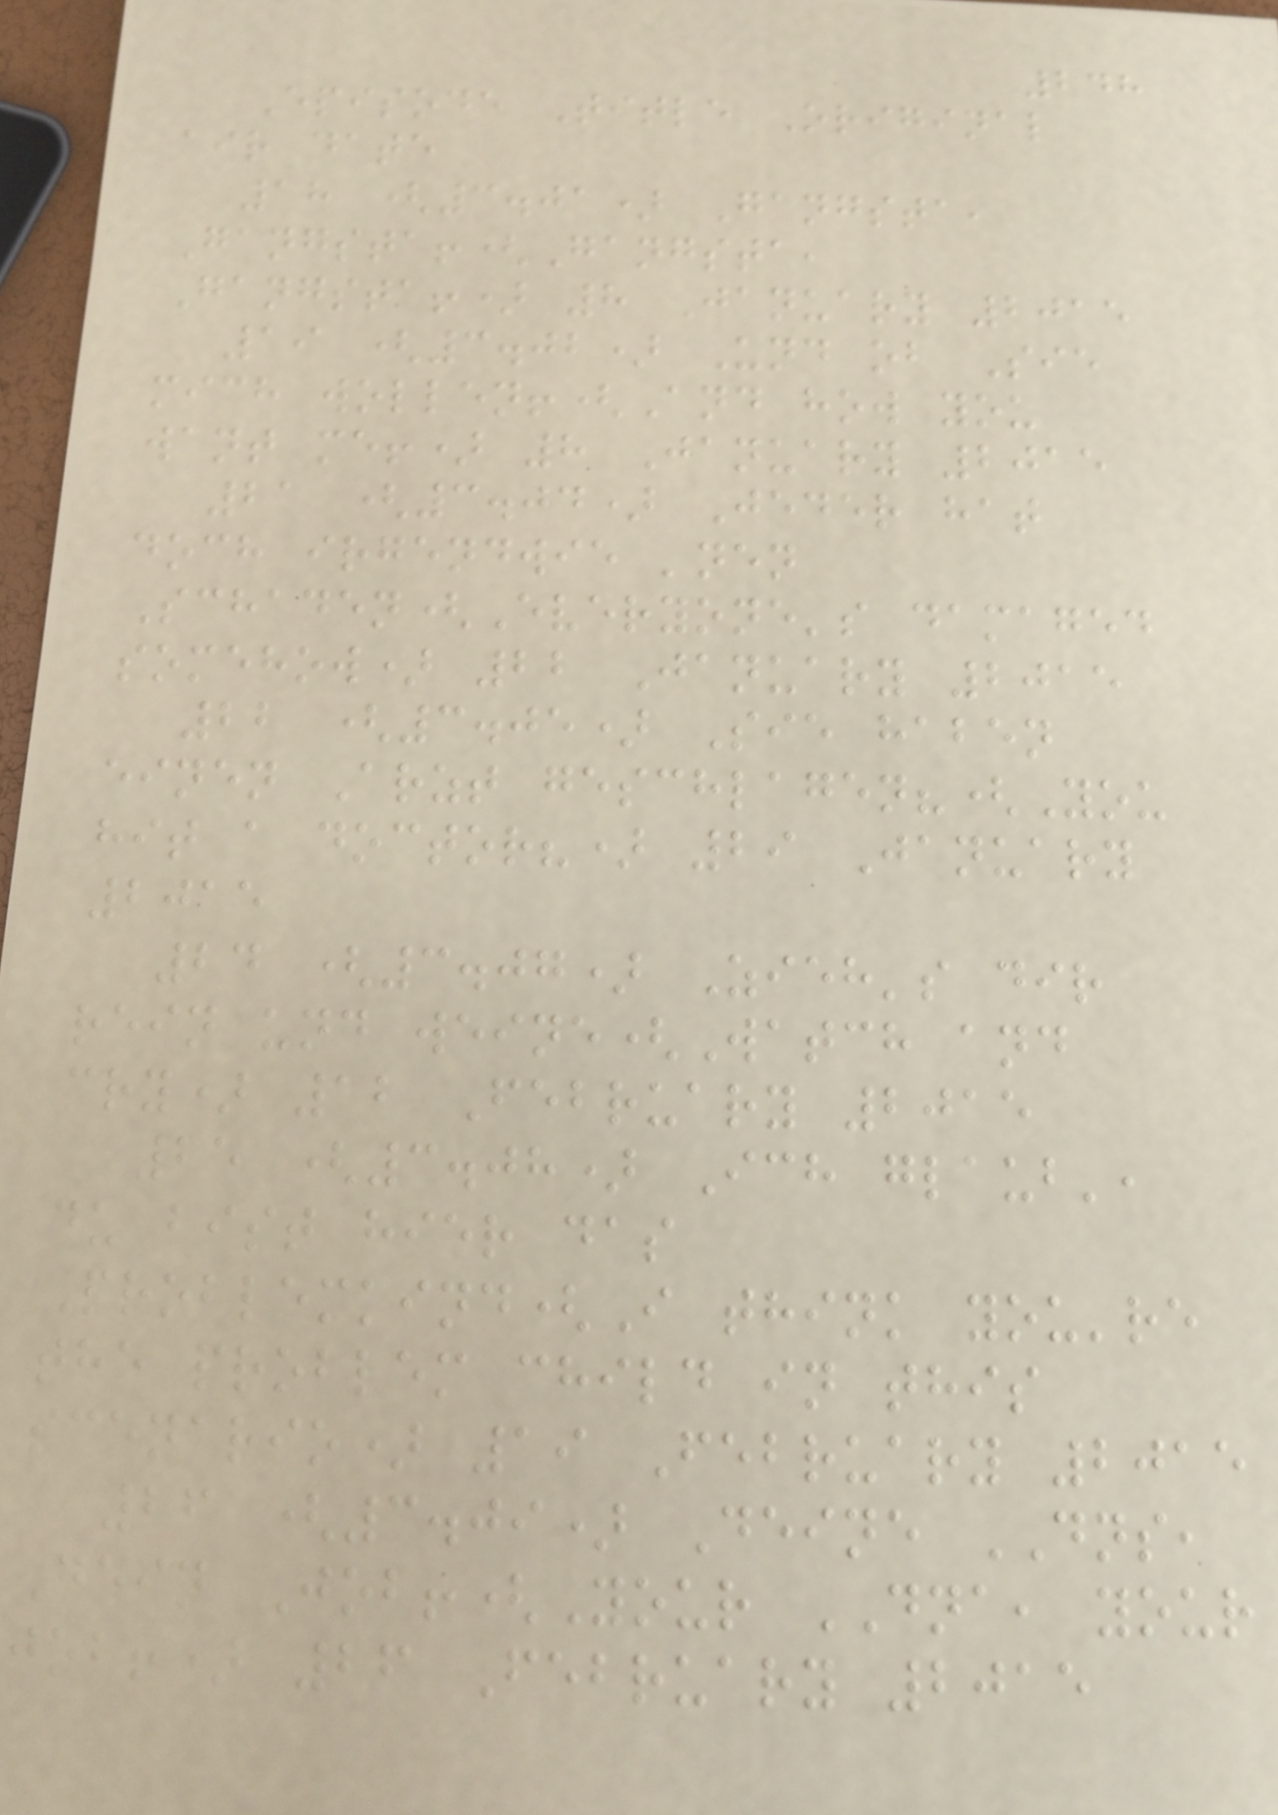248
Episode Title Original
air date
18 (3.01) Gangsta,
Gangsta!(Gangsta,
Gangsta!) 8 January 2015
19 (3.02) Und ob Sie
mich wollen!(And how you
want me!) 8 January 2015
21 (3.04) Jeder hat
doch irgendwie 'nen
Schaden(Everyone's damaged
somehow) 22 January 2015
22 (3.05) Sie haben
einen Arzt geschlagen?(You
hit a doctor?) 29 January
2015
24 (3.07) Zieh's dir
rein und weine(Watch and
cry) 12 February 2015
25 (3.08) Ich glaub',
du bist hier das
Problemkind(I think you're
the problem child in this
scenario) 19 February 2015
26 (3.09) Deine DNS,
Dein Job!(Your DNA, your
job!) 26 February 2015
